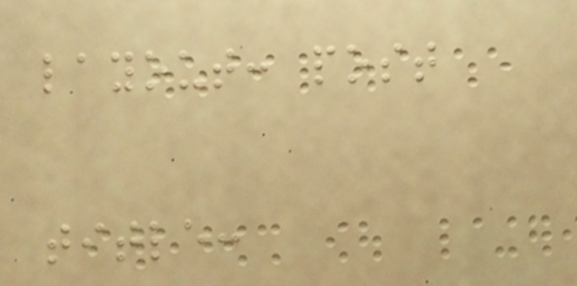layout: post
title:
